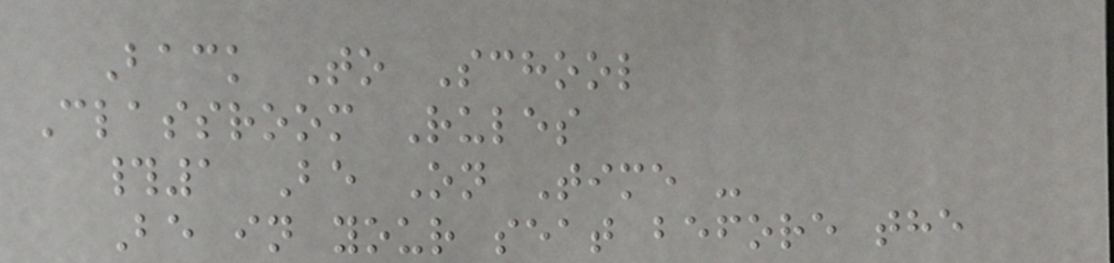Back To School
Classroom Rules
#1 Be On Time -
Be in your seat before the
